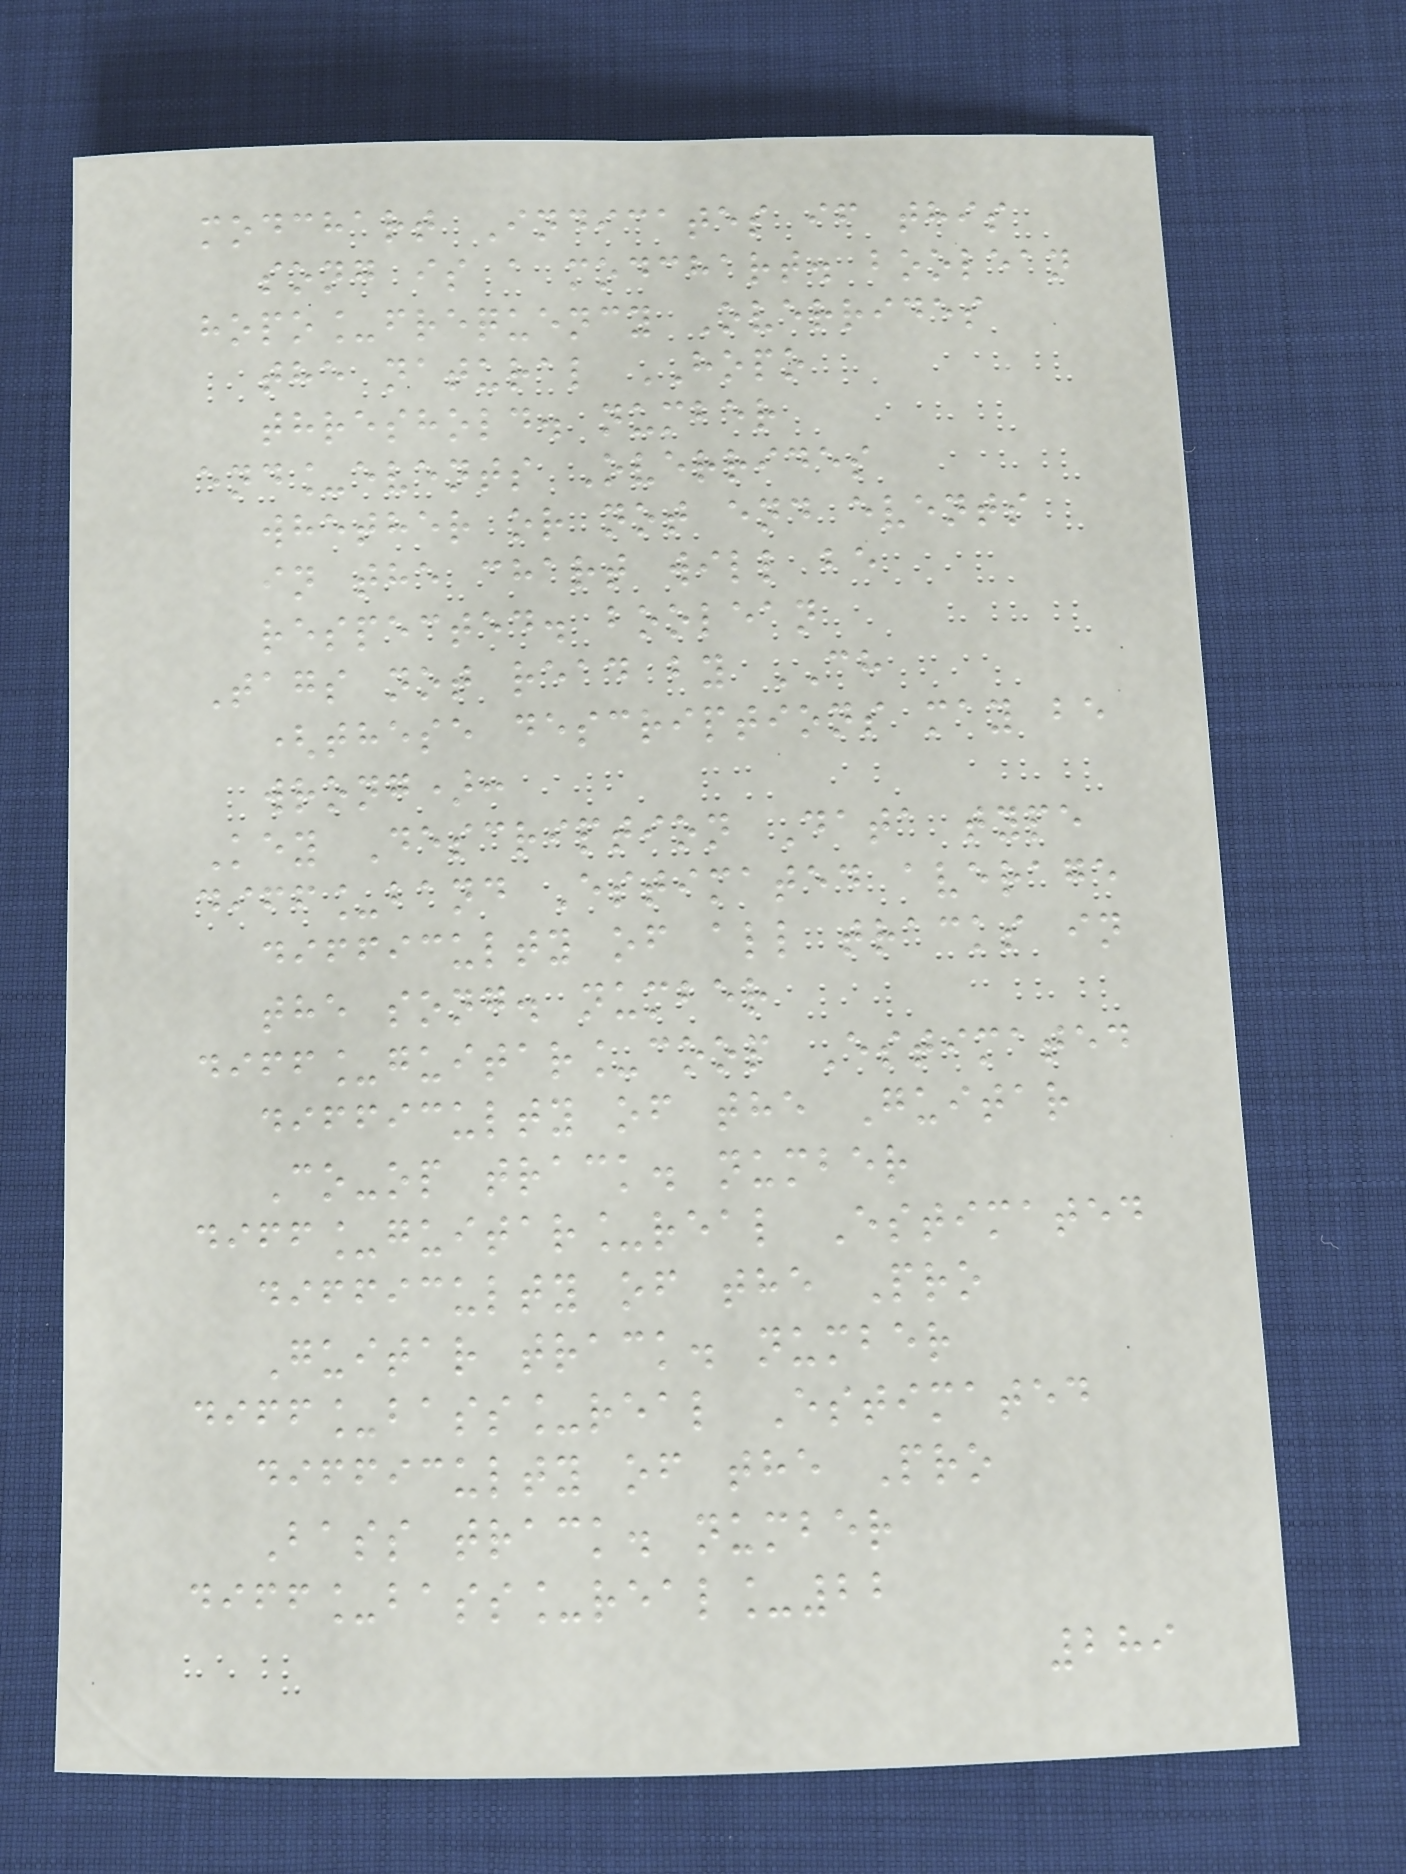modchart Indicates if this
song is a modchart. boolean
hopo_frequency Overrides
the natural HOPO
threshold. number
end_events Overrides
whether or not end events
in the chart will be
respected. boolean
Tags not read by CH
(these descriptions may be
wrong):
Key Description Data type
diff_band Estimated average
difficulty of all tracks in
the song. number
diff_guitar_coop Estimated
difficulty of the Guitar
Co-op track. number
diff_guitar_real Estimated
difficulty of the Pro
Guitar track. number
diff_bass_real Estimated
difficulty of the Pro
Bass track. number
diff_bass_real_22
289
